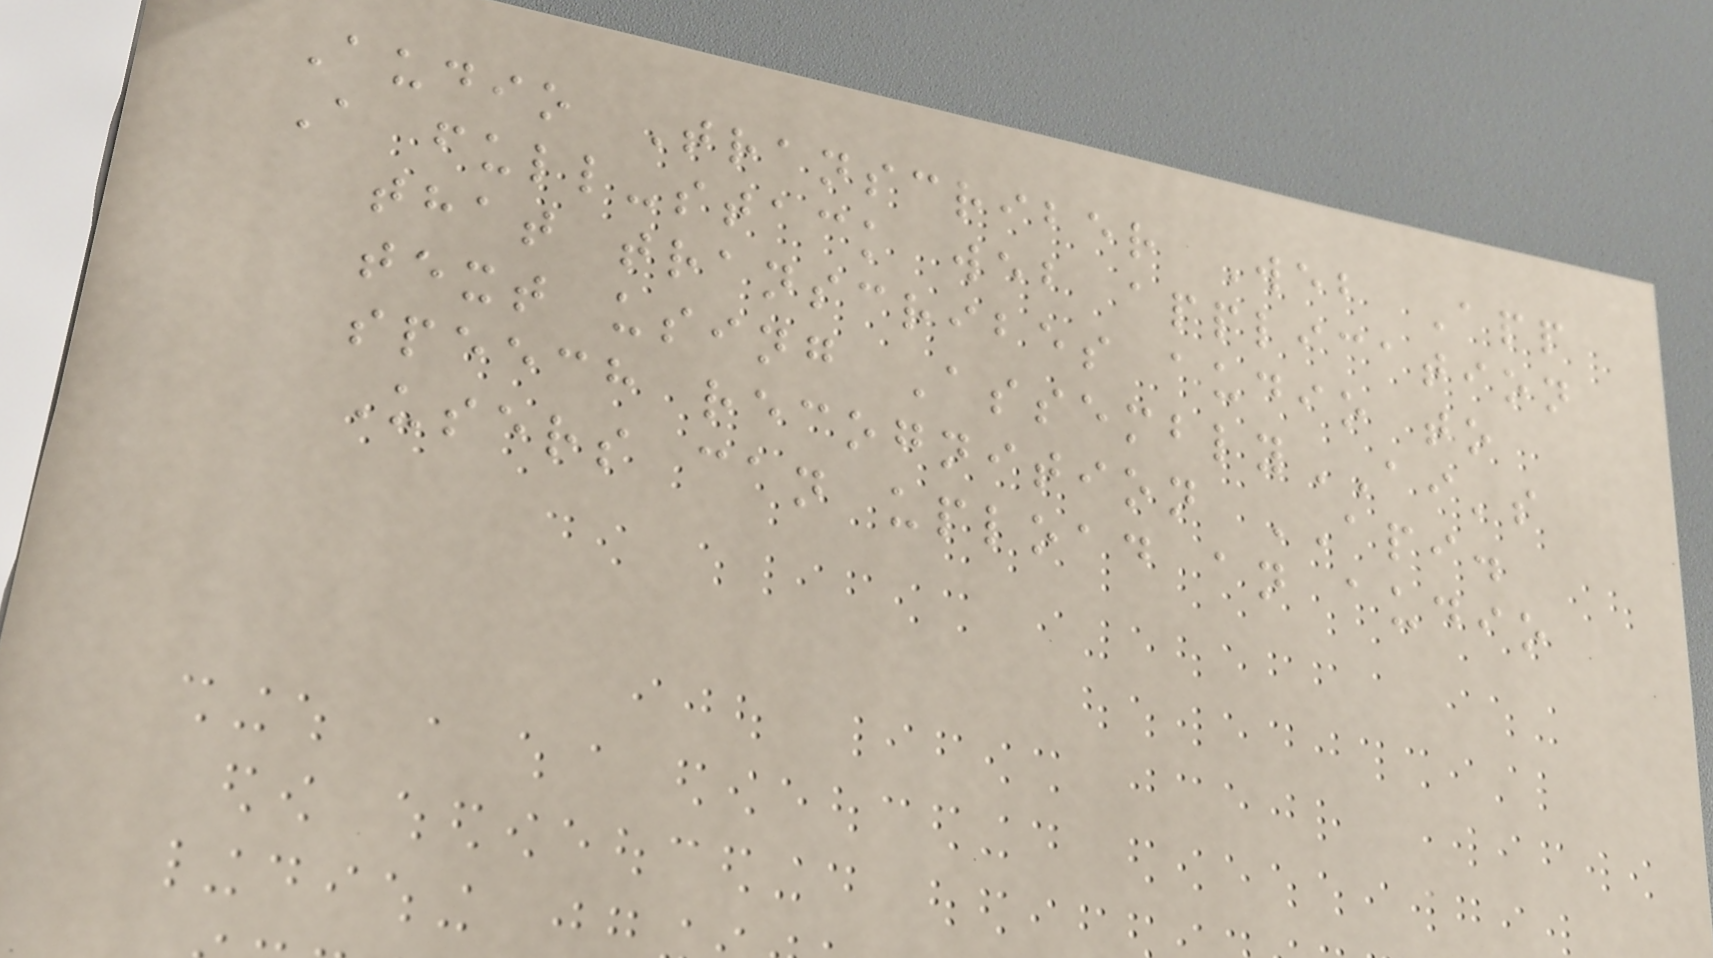Audio Transcriber Web App
A full-stack web application
that transcribes audio to
text using AssemblyAI's
speech recognition API.
Users can upload an audio
